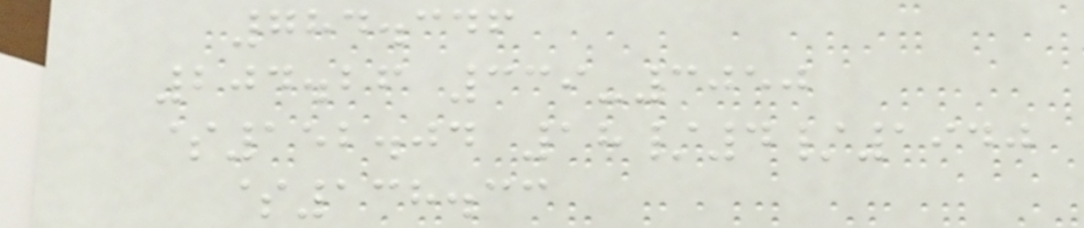784.346
204.26 339-3050
$152.04 18/4/1940
$138.33
